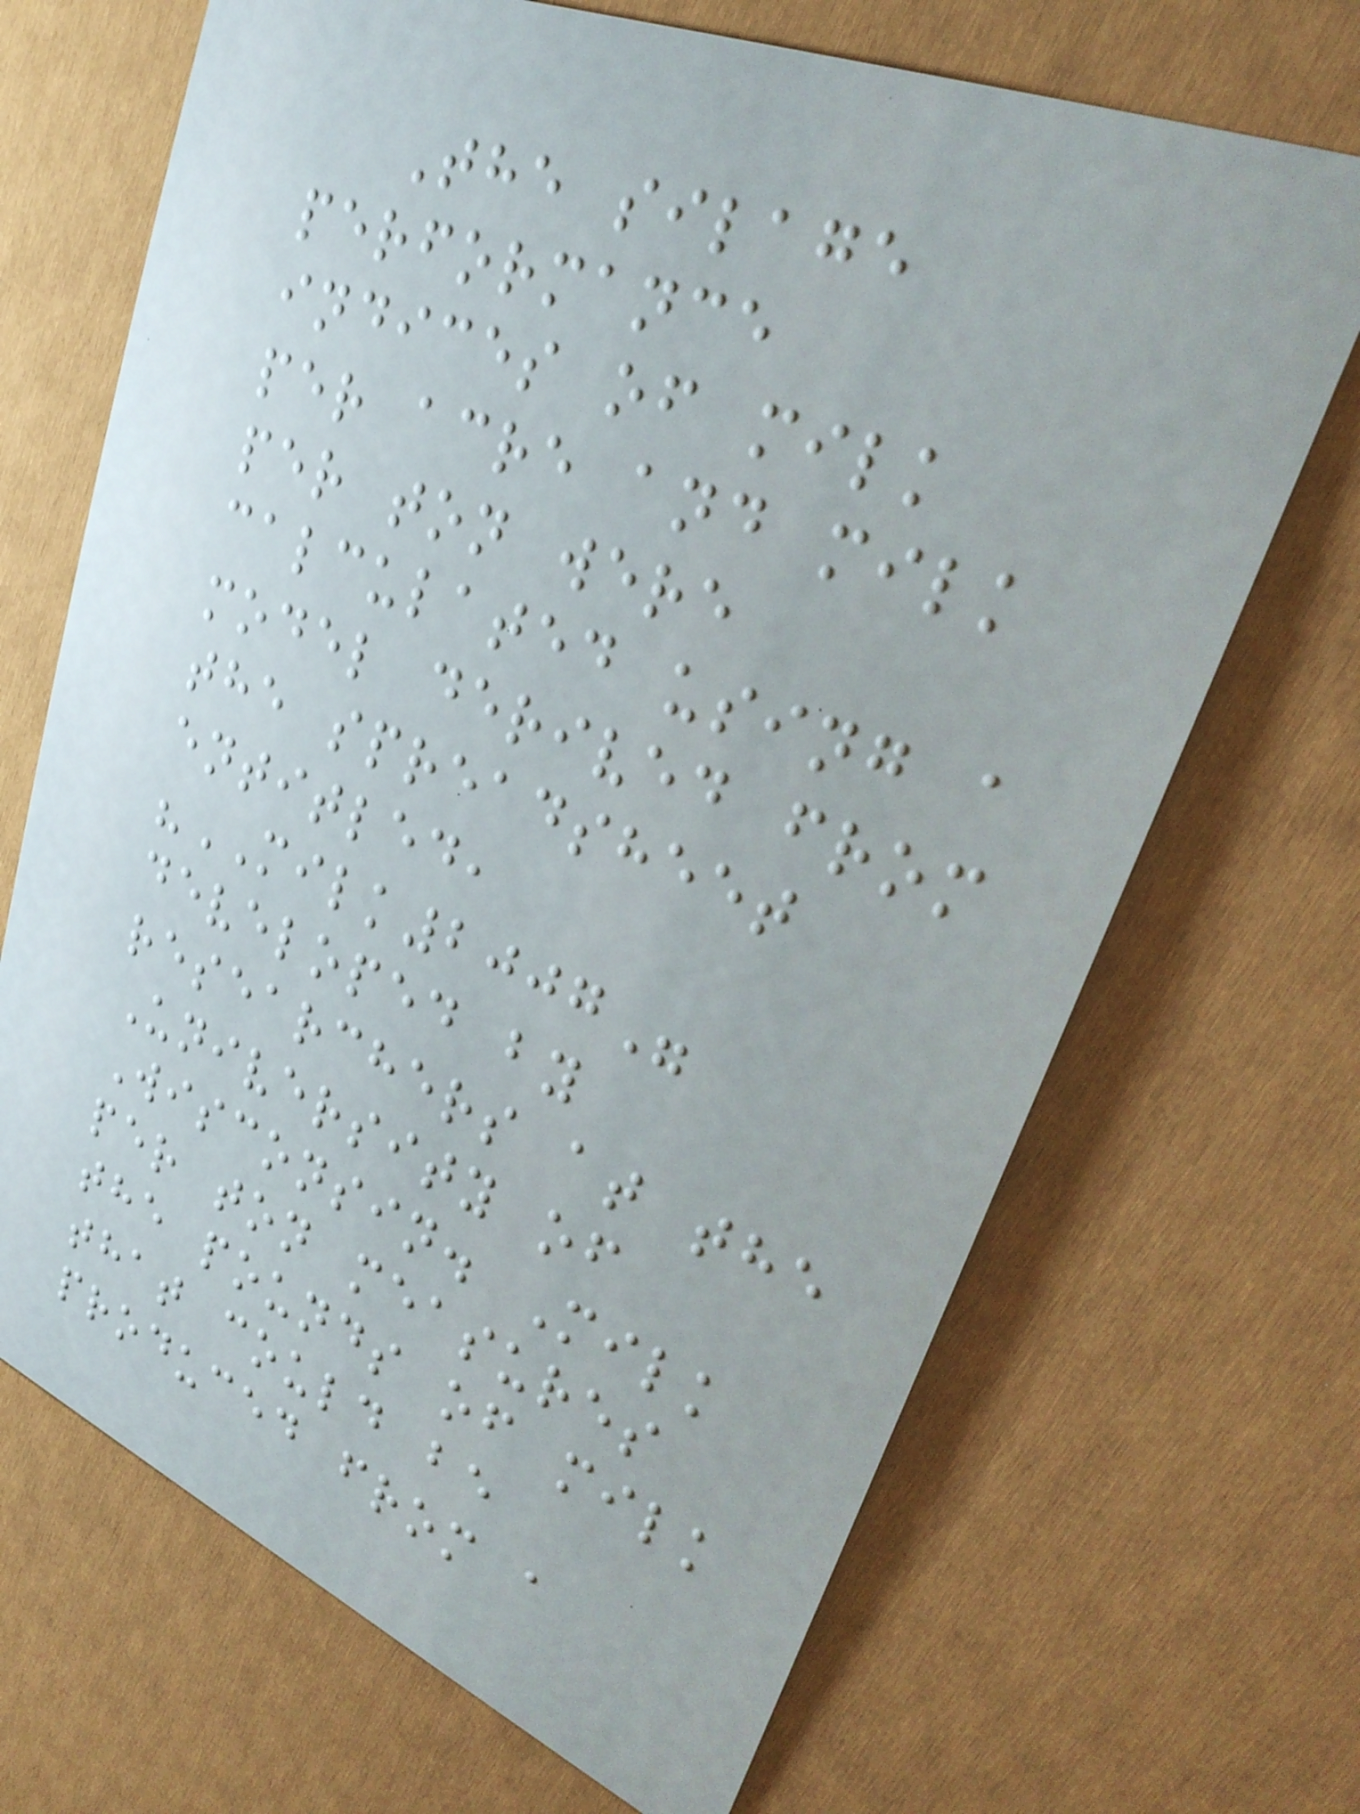The silage
performance
indices of milk
per acre and milk
per ton were
calculated using a
model derived from
the spreadsheet
entitled,
"MILK2007"
developed by
researchers at the
University of
Wisconsin. Milk
per ton measures
the pounds of milk
that could be
produced from a
